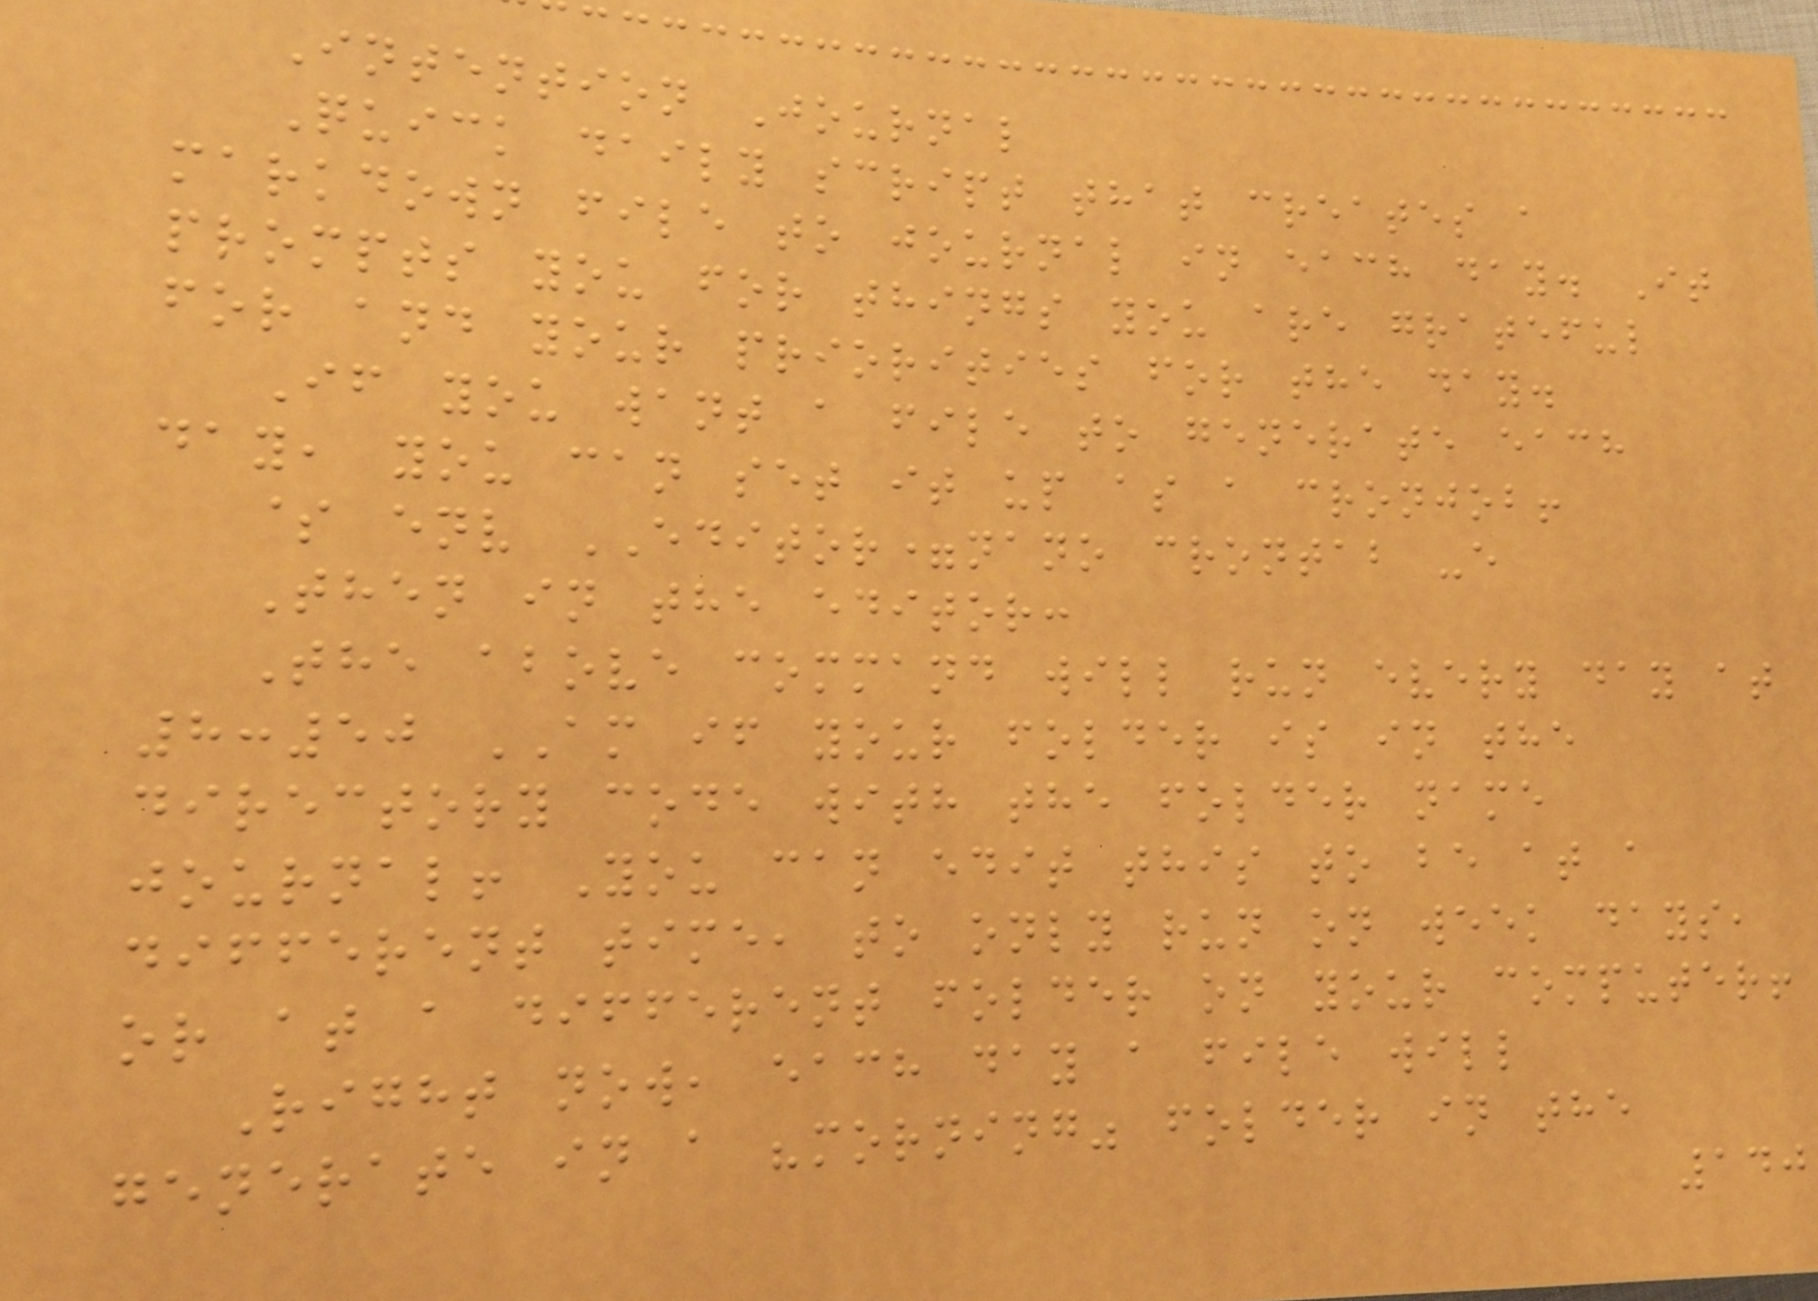Intention Journal
Quick daily script that creates a
markdown file to journal in each day. It
prompts you for things you are grateful
for and your priorities for the day.
If you want a file to generate each
day, you can set it up as a cronjob!
$ env EDITOR=nano crontab -e
Then in the editor:
The above command will run every day at
8:50 AM if your folder is in the
directory code with the folder name
journal! You can edit this to be at a
different time, to only run on week days,
or at a different folder on your computer!
Right now, each day a file will
generate in a "morning" folder in the
140
